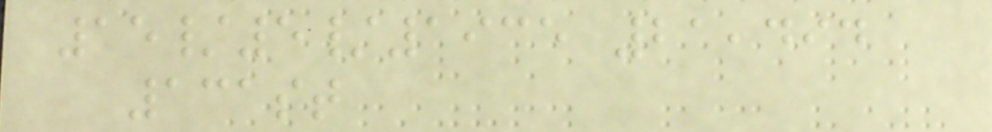15/5/1935 21,494
131st
